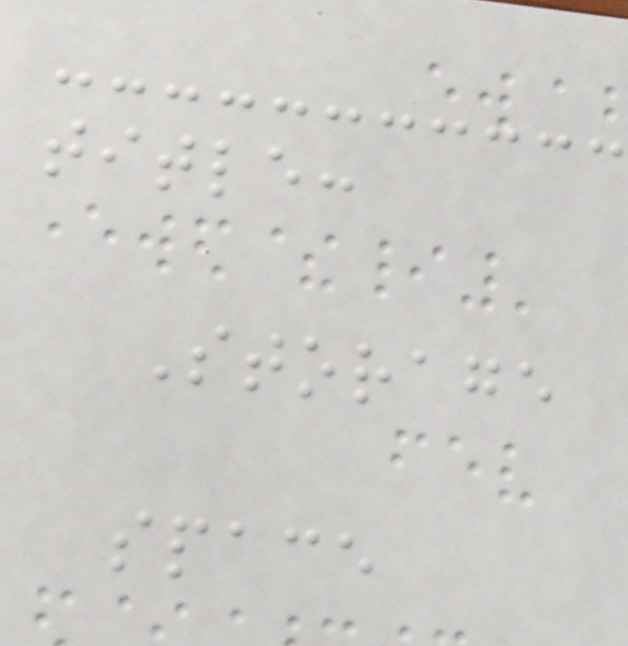title:
Storage
space
